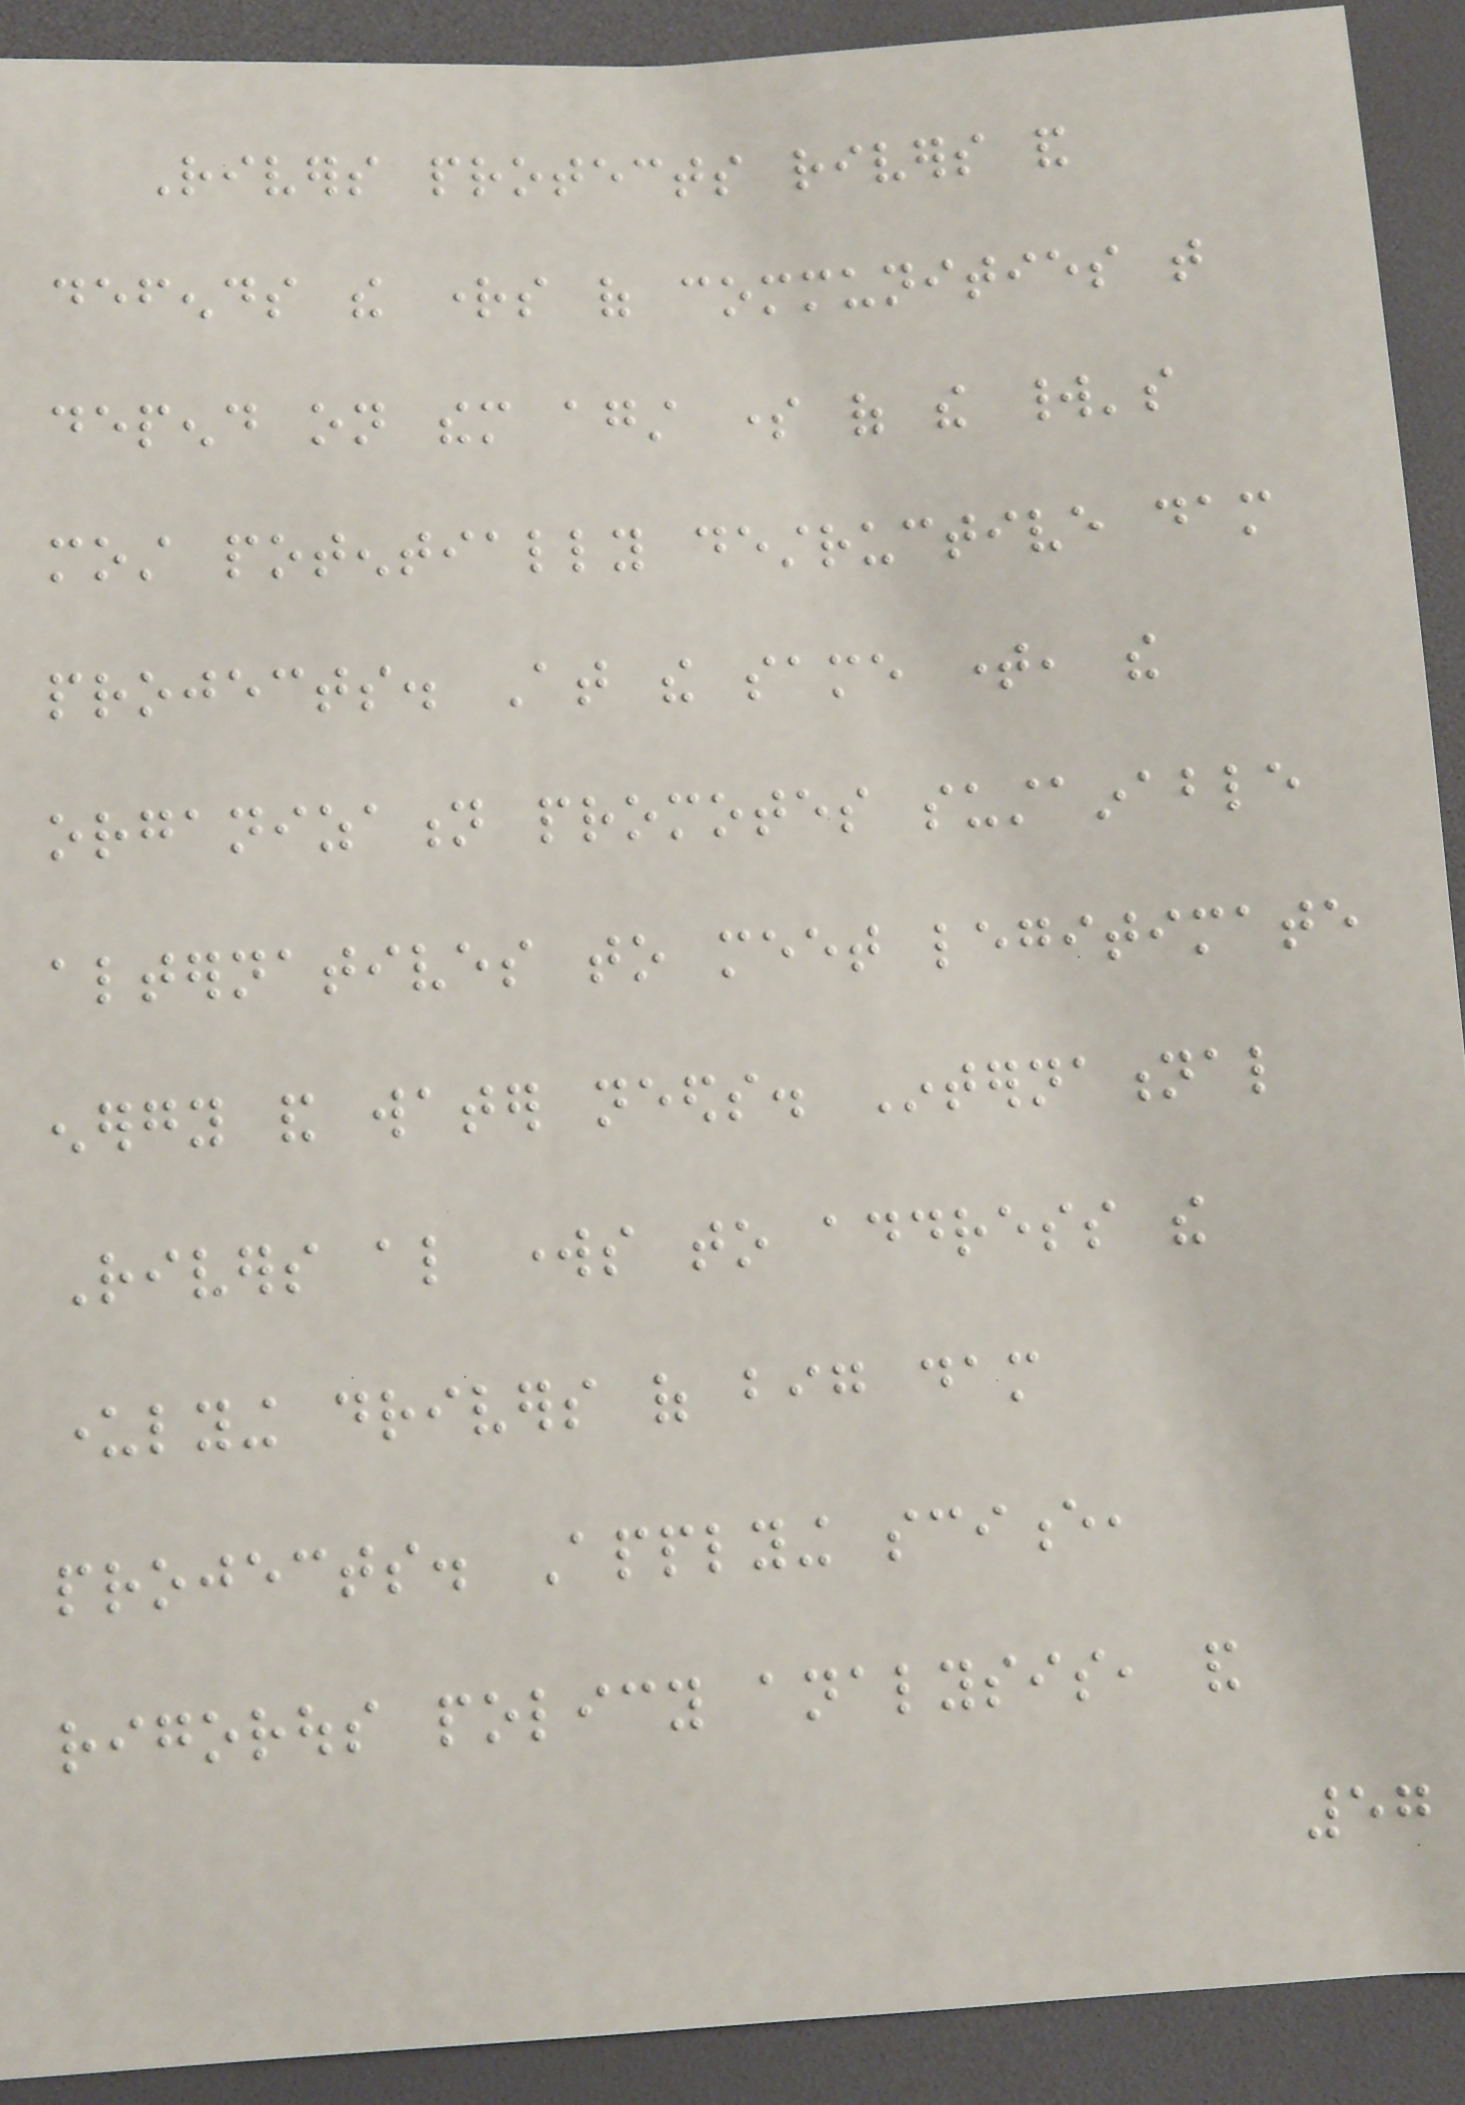Rivers protects rivers and
defends the rights of communities that
depend on them against some of the world's
most potentially destructive dam
projects. At the same time, the
organization promotes sustainable
alternatives to meet legitimate
energy and water needs. International
Rivers also works to address the
underlying drivers of big dam
projects. Applying science,
rigorous policy analysis, and
57
